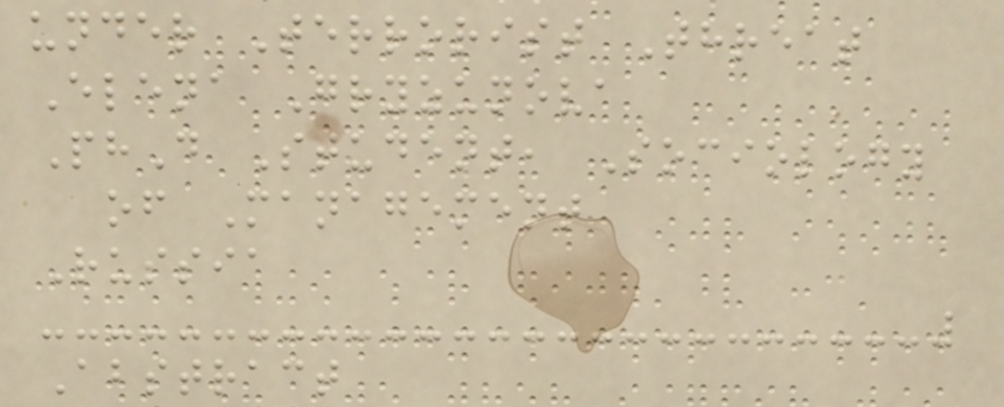under Terrorist Threat
Elena Gryzunova
PhD Student, Sociology
of Management
Russia
Abstract
